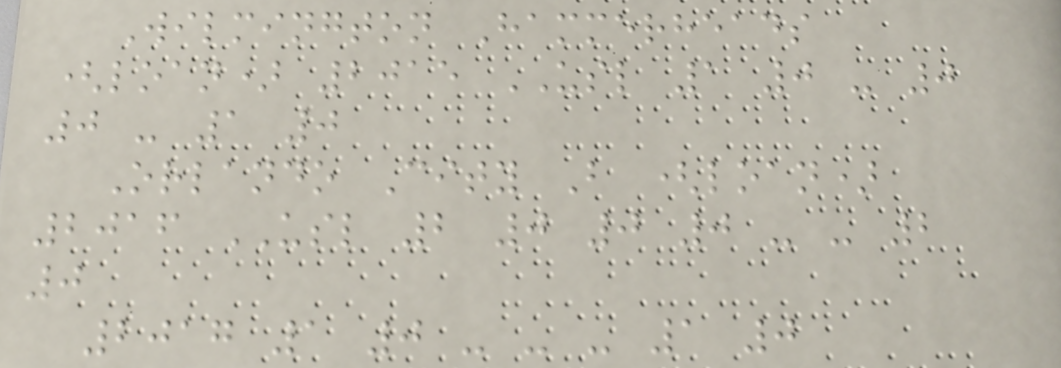Wilmington Hammerheads
(loan) 2015 USL 1 0 - 0
0 - 1 0
Orlando City B (loan)
2016 USL 2 0 0 0 - - 2
0
2017 1 0 - - - 1 0
